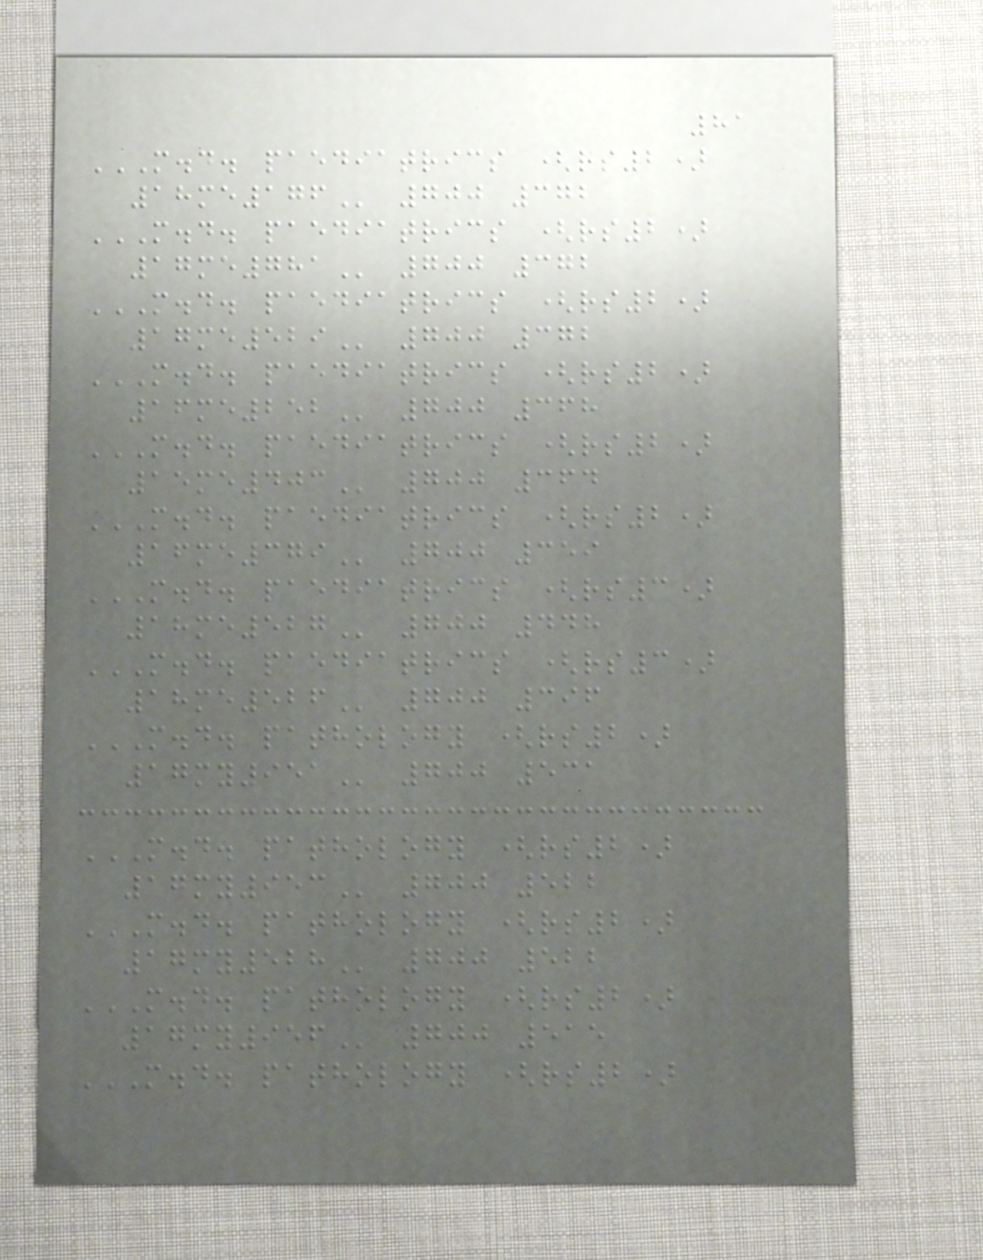81
M.D. PAEDIATRICS (RS2)
18ME176 700 372
M.D. PAEDIATRICS (RS2)
17ME781 700 372
M.D. PAEDIATRICS (RS2)
17ME529 700 372
M.D. PAEDIATRICS (RS2)
16ME252 700 368
M.D. PAEDIATRICS (RS2)
15ME403 700 364
M.D. PAEDIATRICS (RS2)
16ME379 700 359
M.D. PAEDIATRICS (RS3)
18ME527 700 448
M.D. PAEDIATRICS (RS3)
18ME526 700 396
M.D. PATHOLOGY (RS2)
17MY951 700 531
M.D. PATHOLOGY (RS2)
17MY953 700 522
M.D. PATHOLOGY (RS2)
17MY528 700 522
M.D. PATHOLOGY (RS2)
17MY956 700 515
M.D. PATHOLOGY (RS2)
